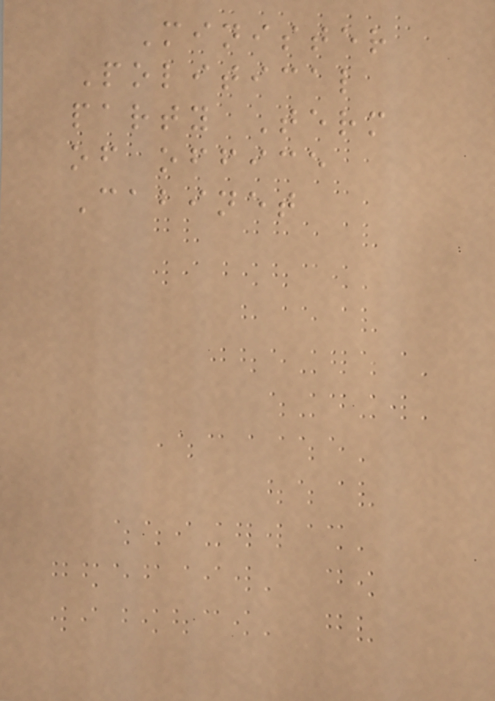Minister
Political
party Term
of office
Cabinet
